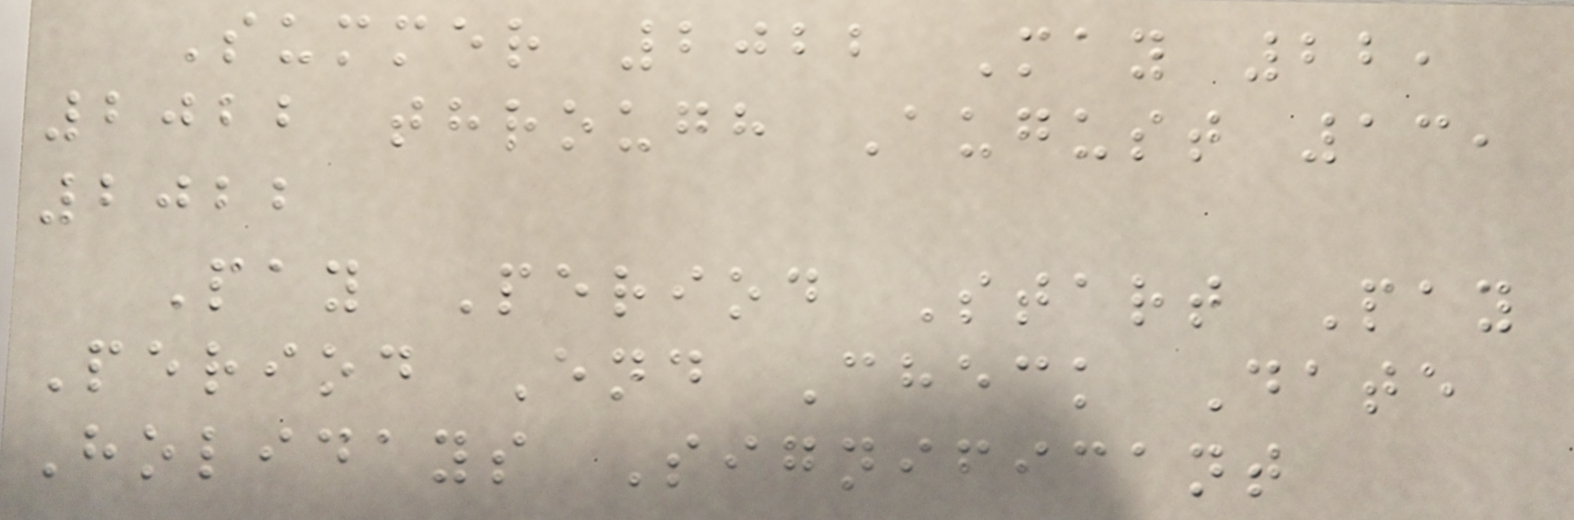Summer 2022 May 22,
2022 through August 13,
2022
Pay Period Start Pay
Period End Check Date
Holidays Significant
